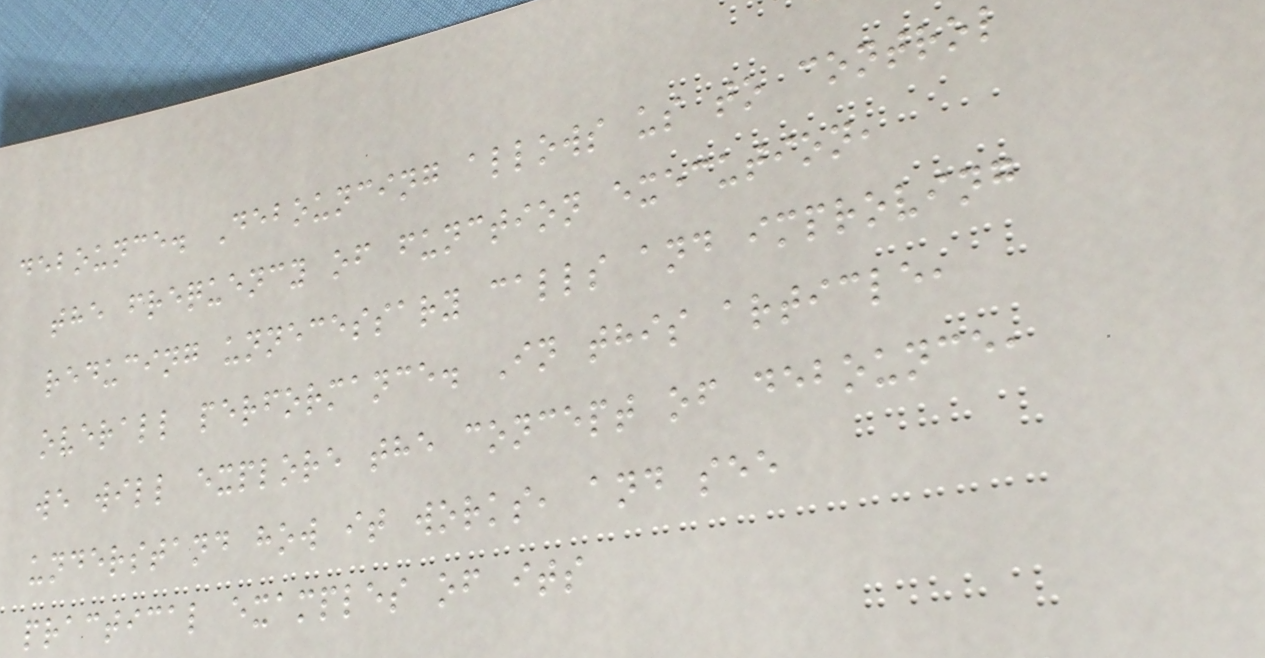debounce. Debouncing allows us to control
the frequency of function execution,
reducing unnecessary calls and improving
overall performance. In this article,
we will explore the concept of debounce,
understand how it works, and see
practical examples of its
